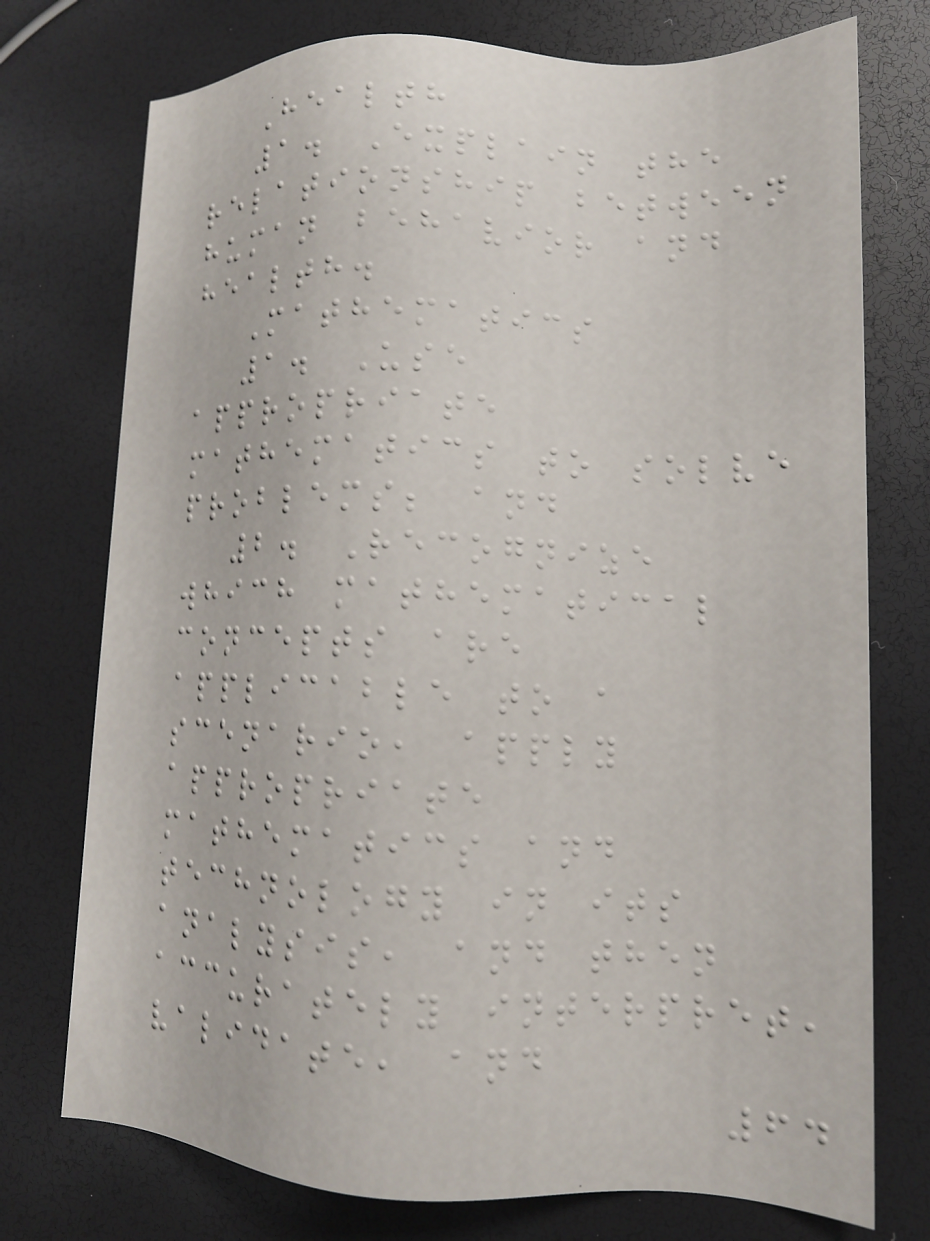Health
1. Explain the
relationship between
human behavior and
health.
Mathematics
1. Use
appropriate
mathematics to solve
problems; and
2. Recognize
which mathematical
concepts are
applicable to a
scenario, apply
appropriate
mathematics and
technology in its
analysis, and then
accurately interpret,
validate, and
64
